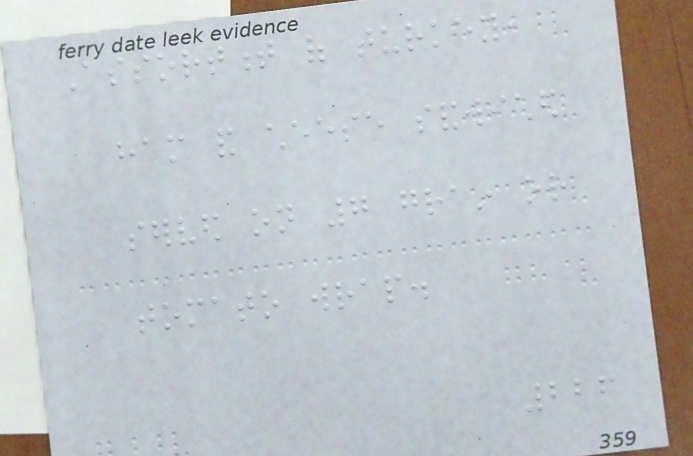Assortment of turkey,
ham and cheese sandwiched
served on 7 grain or
tomato wrap.
226
